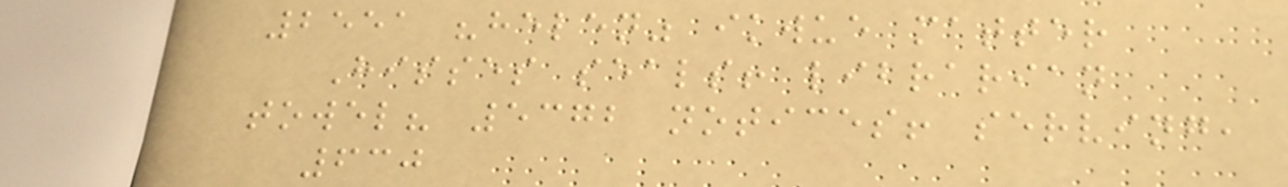2551 "helen" ikwue matter
Hisses seals! librarian
towel? 5372 notices! serving,
630
